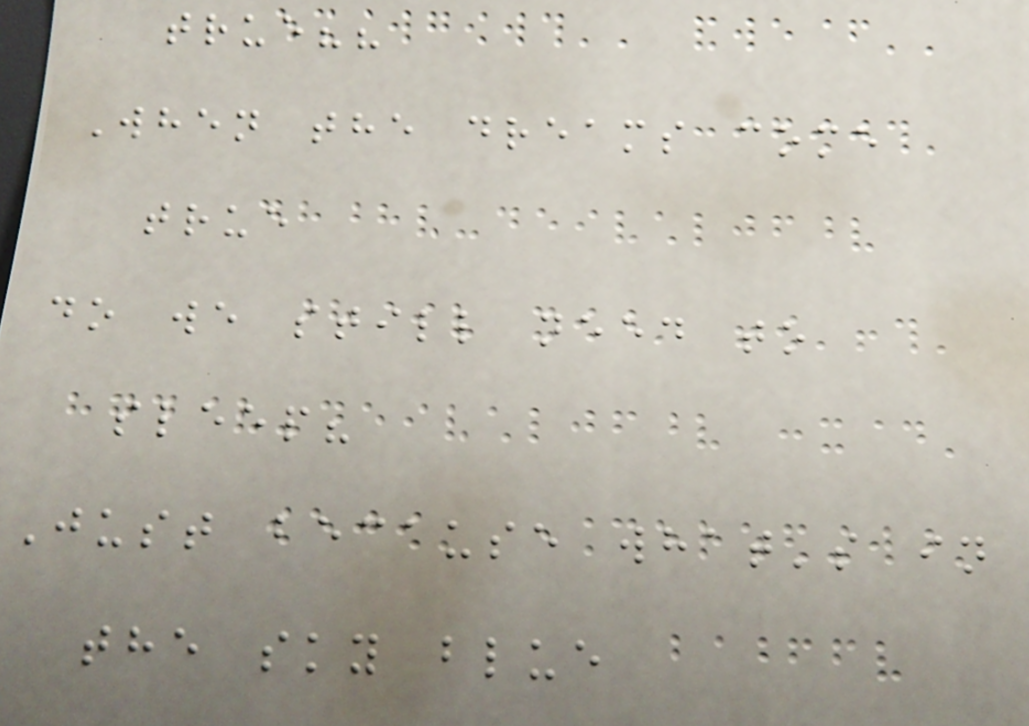true??
When the dreams come
true
do we still need to
sleep?
Just because what's in
the sky blue
